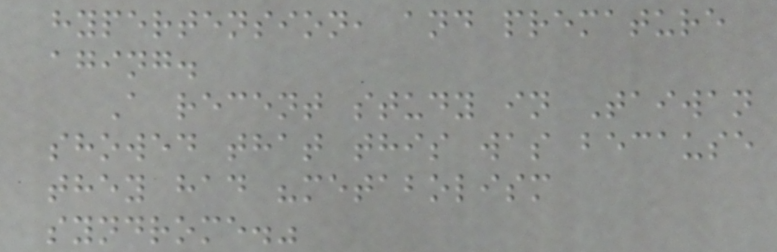hypertension, and premature
aging.
A recent study in Taiwan
showed that this was because
they had "metabolism
syndrome."
